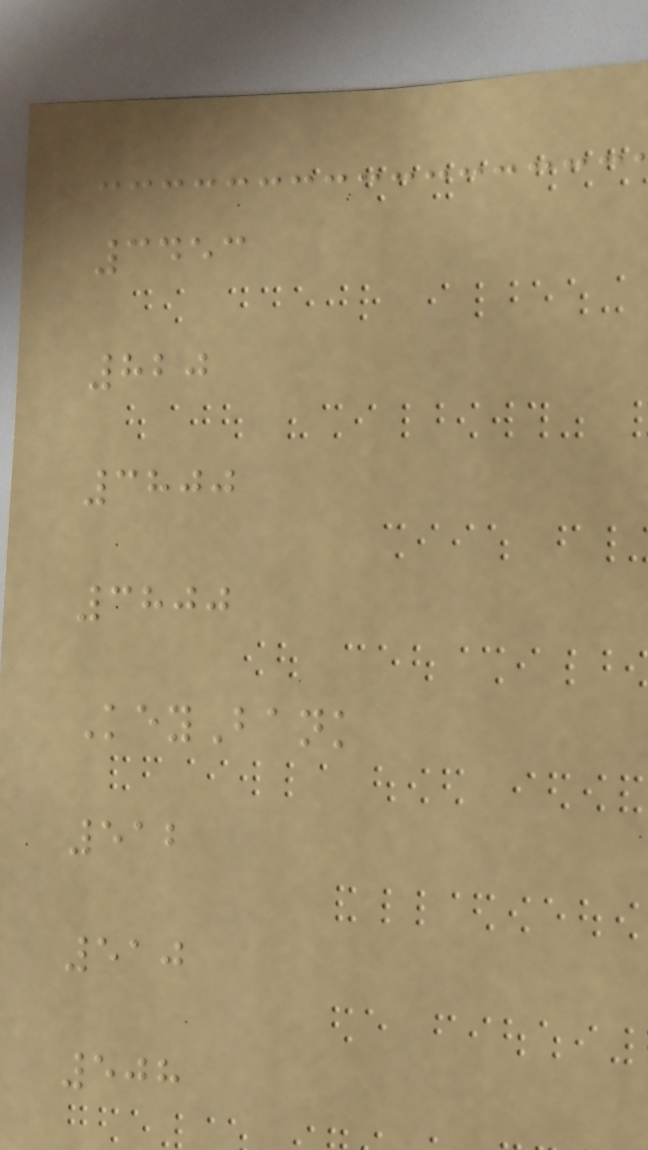3453
820
3800
3800
KeyBank
512
510
508
